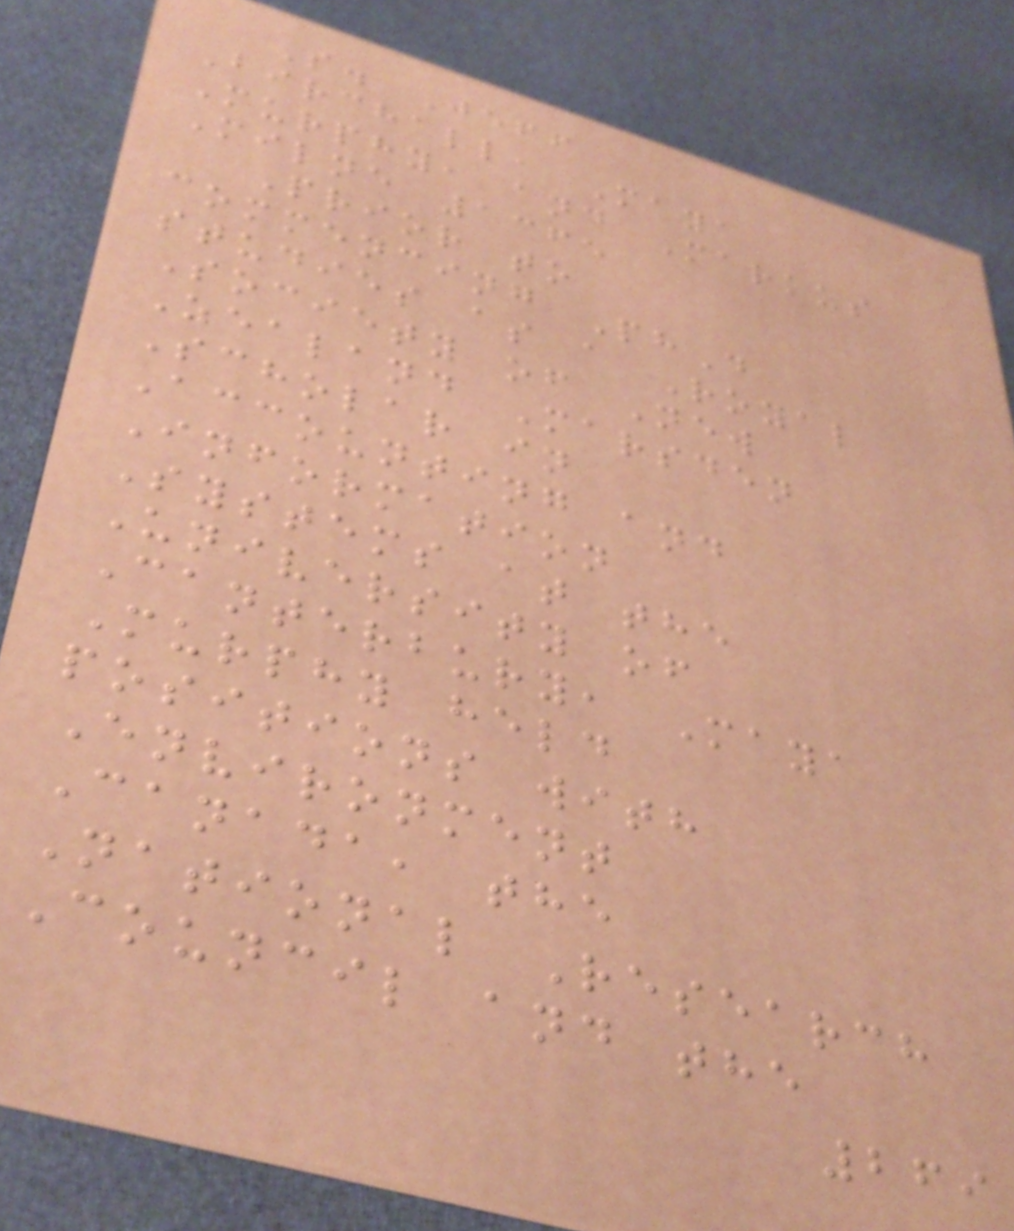S. Jeff
Birchall, Maya
Murphy, and Markus
Milne 1365
Prior to
commencing PhD
studies as a Royal
Society of New
Zealand Marsden
Scholar in
Accounting and
Information
Systems at the
University of
Canterbury, Maya
Murphy held
positions with
Environment
Canada, the
National Research
Council and the
269
